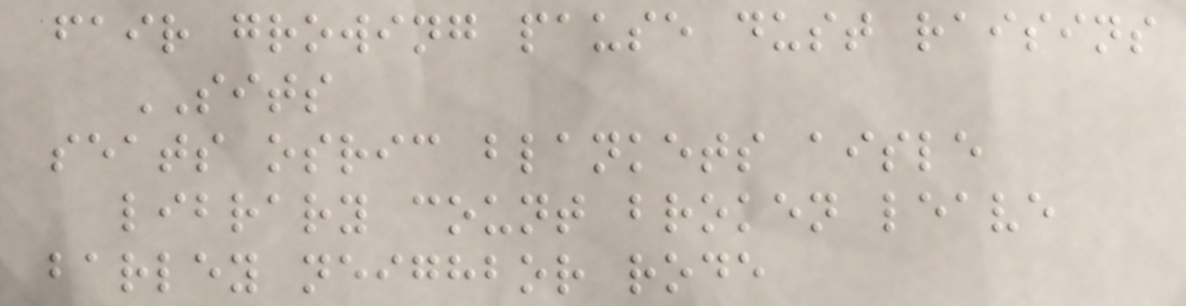fair growing pause dust raisins
SITS
seats osric blankets aisle
library count broken leave
barley neighbor rode
